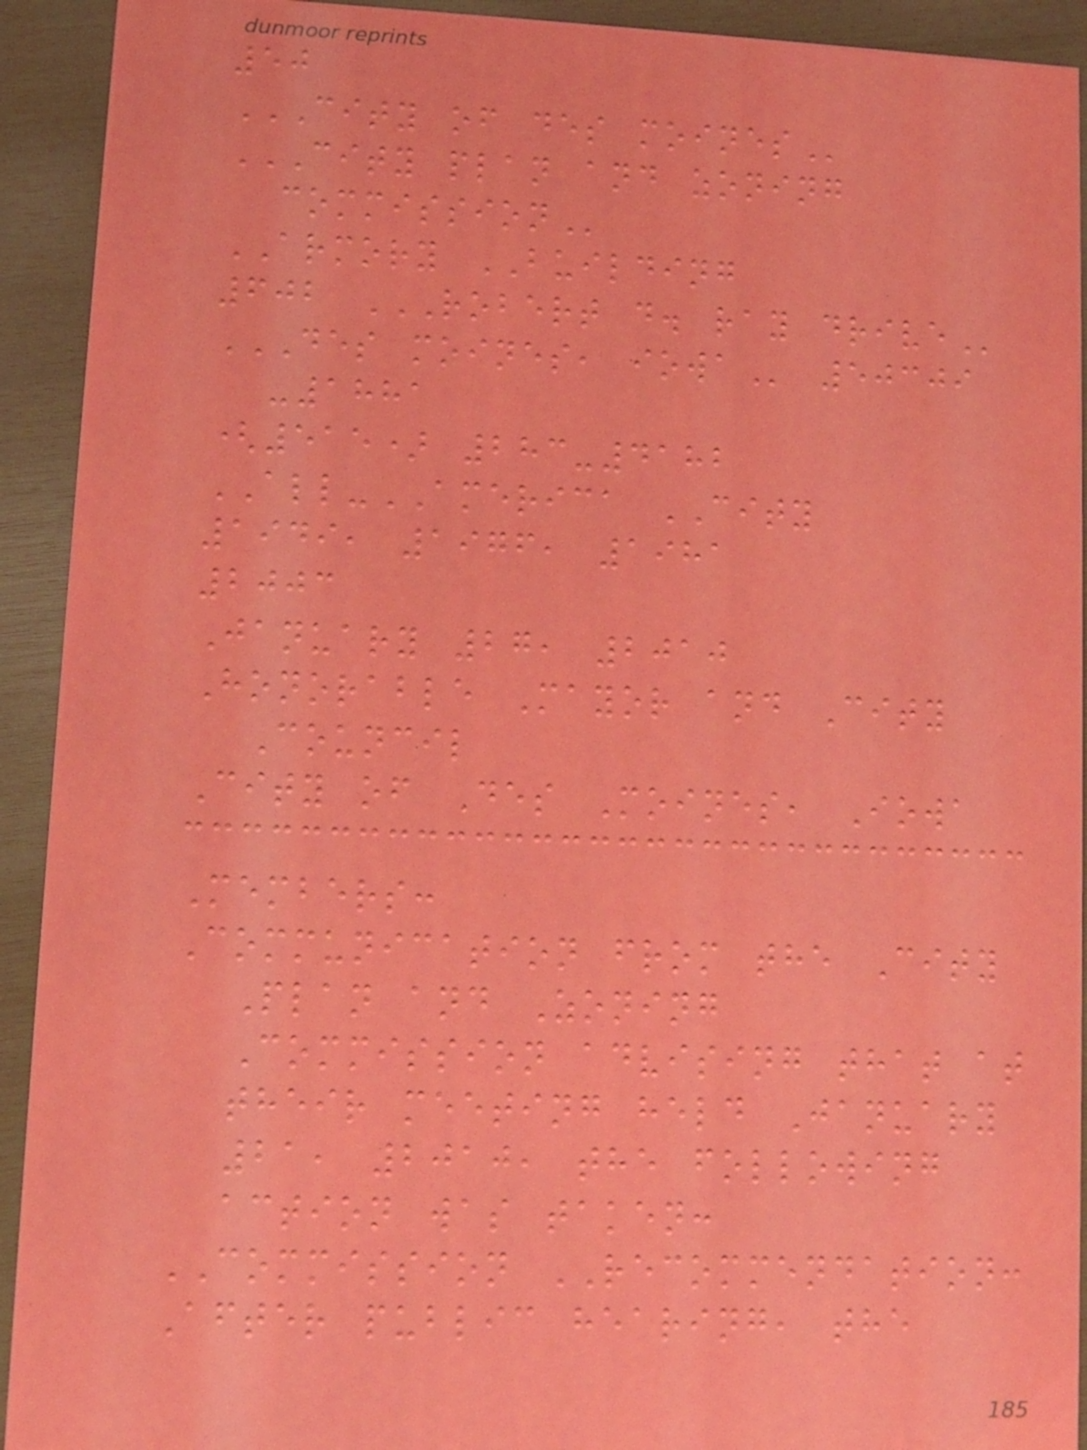50
CITY OF DES MOINES
CITY PLAN AND ZONING
COMMISSION
ARMORY BUILDING
602 ROBERT D. RAY DRIVE
DES MOINES, IOWA 50309
-1881
(515) 283-4182
ALL-AMERICA CITY
1949, 1976, 1981
2003
January 27, 2010
Honorable Mayor and City
Council
City of Des Moines, Iowa
Members:
Communication from the City
Plan and Zoning
Commission advising that at
their meeting held January
21, 2010, the following
action was taken:
COMMISSION RECOMMENDATION:
After public hearing, the
